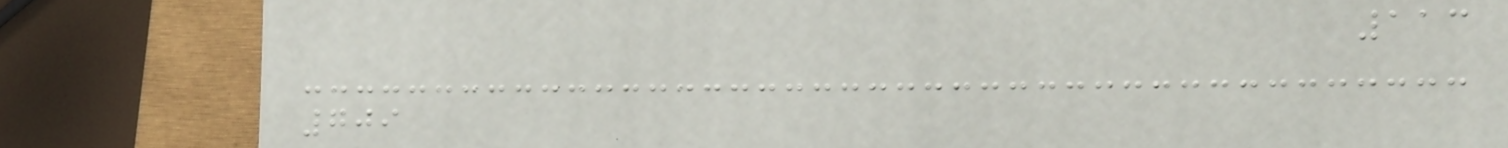113
709
